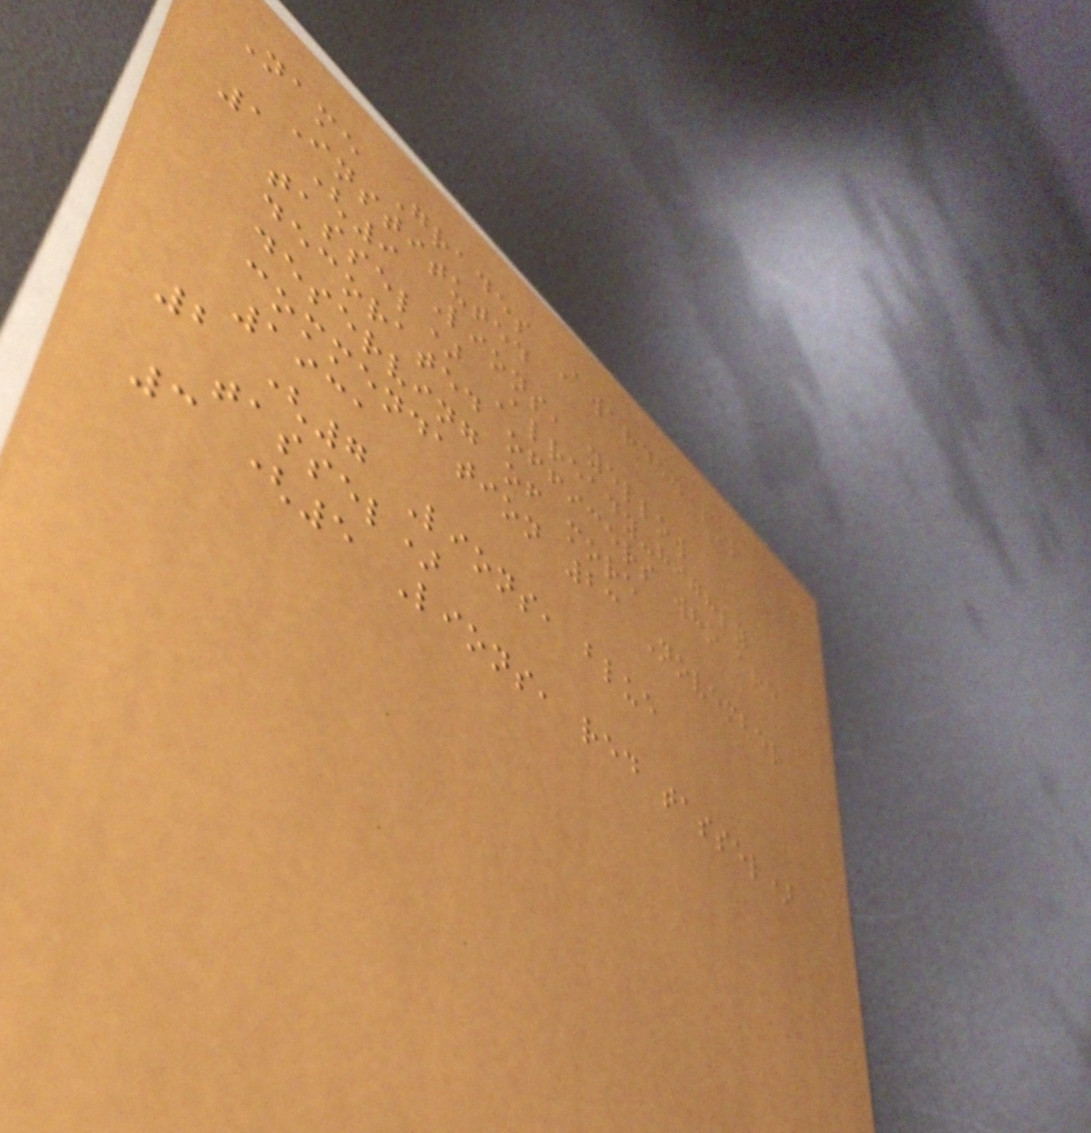Name Grades Awarded for
Instituted
1 (9 Lions, yellow
tassel) Already-highly
decorated officers who are
deserving of more
commendation 23 November
1931
2 (7 Lions, blue
tassel)
3 (5 Lions, red tassel)
